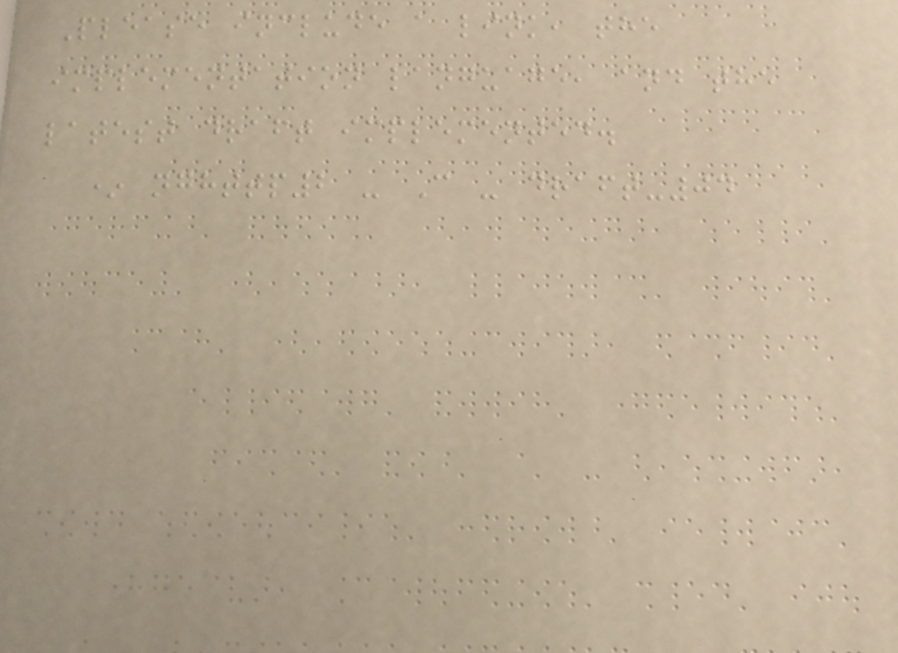Please include a link, the
implementation language, and the
latest draft implemented.
* nghttp2 - C - draft-04
